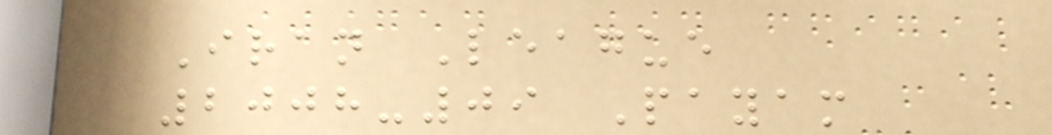Iran League
2008-09 Payam
